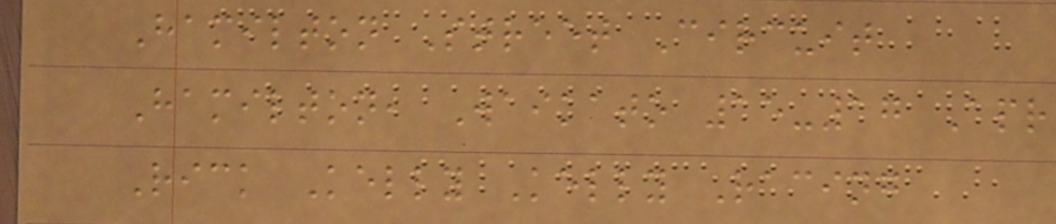Hamilton Street Circuit
Hamilton, Waikato 15-17 Apr
Rick Kelly Kelly Racing
